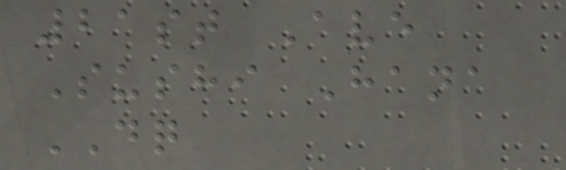21st Ave
Sushi Hana
DQ
